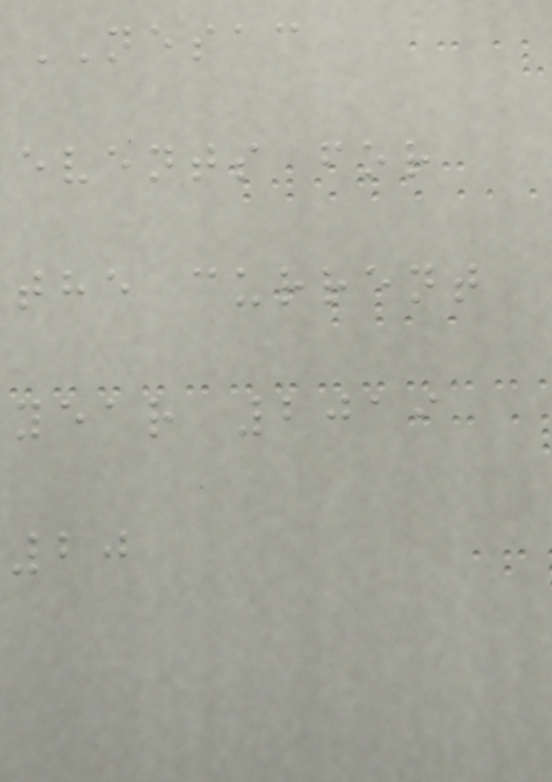NESAC
events for
the current
year 2019
20
